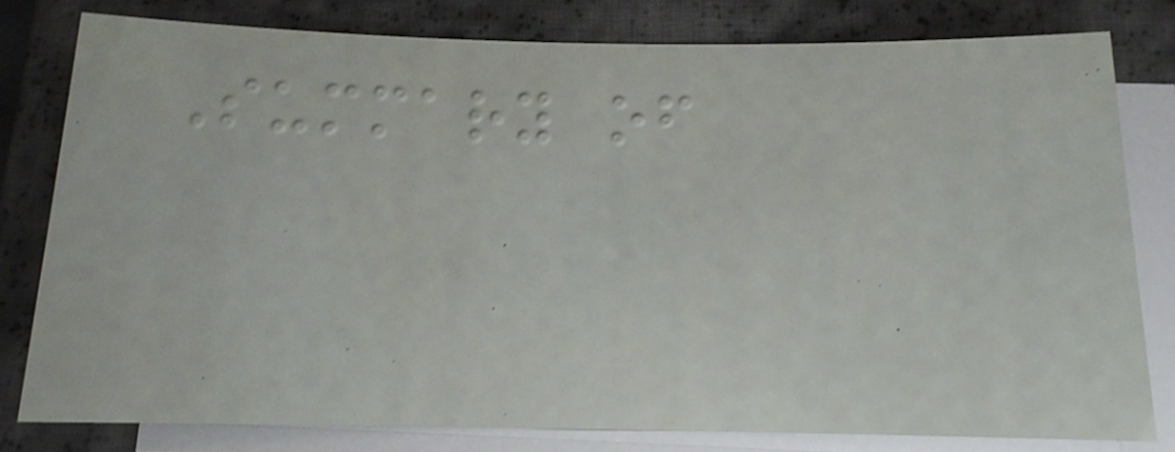Summary of
